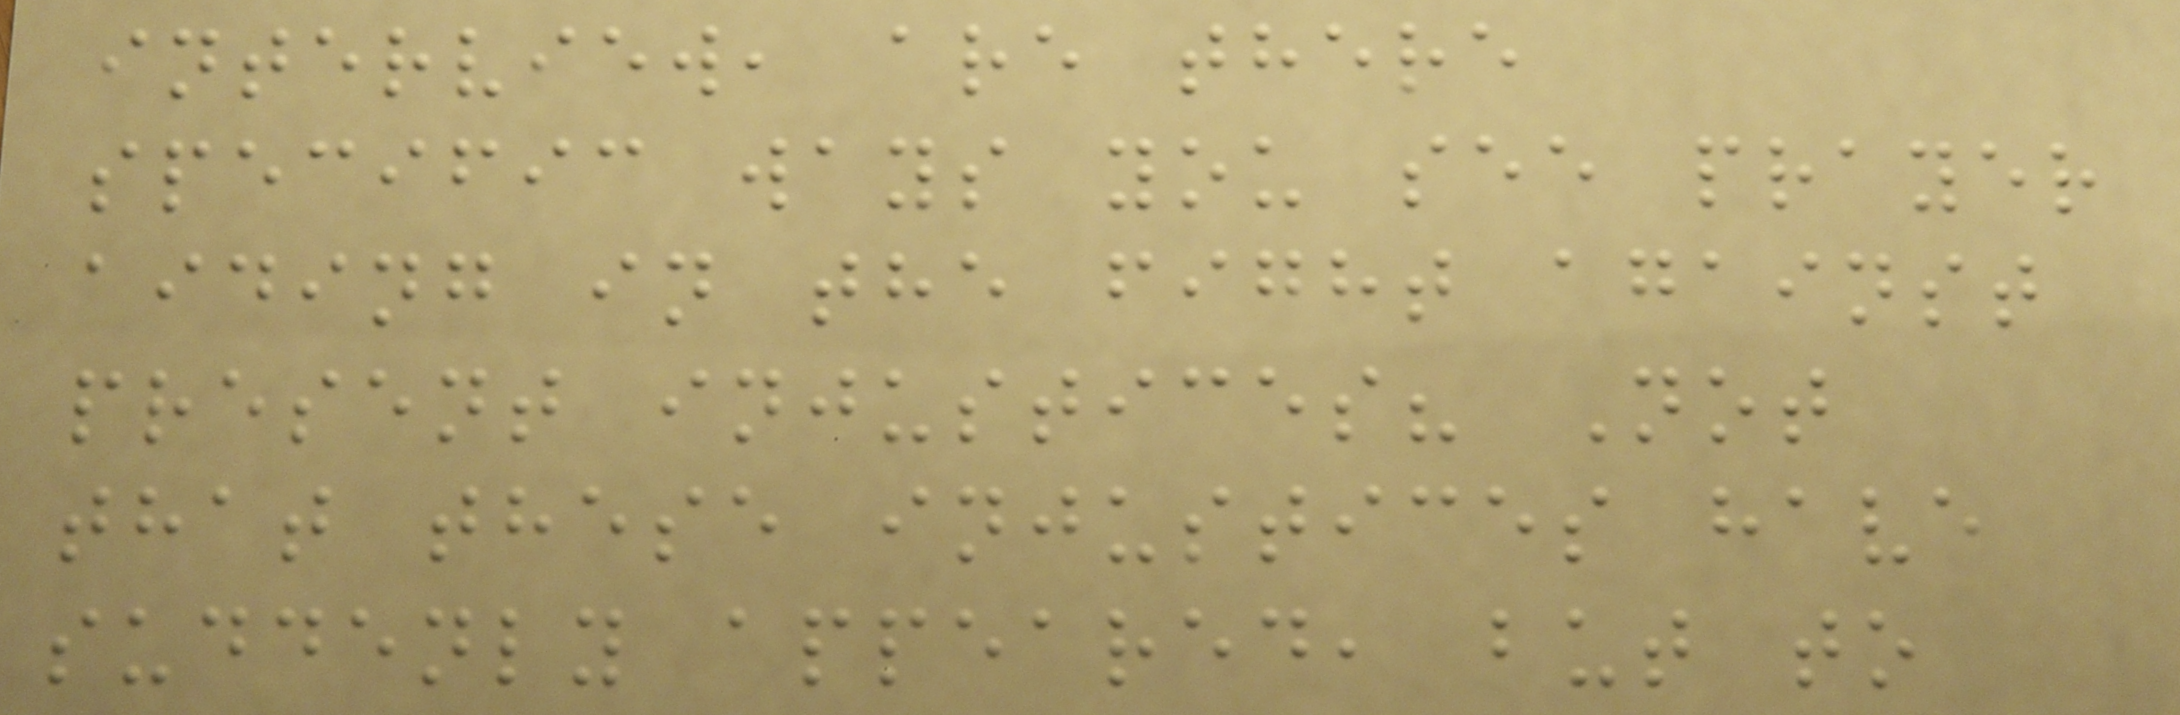interview, are there
specific ways you see prayer
aiding in the fight against
present injustices? Not
that these injustices have
suddenly appeared, but to
